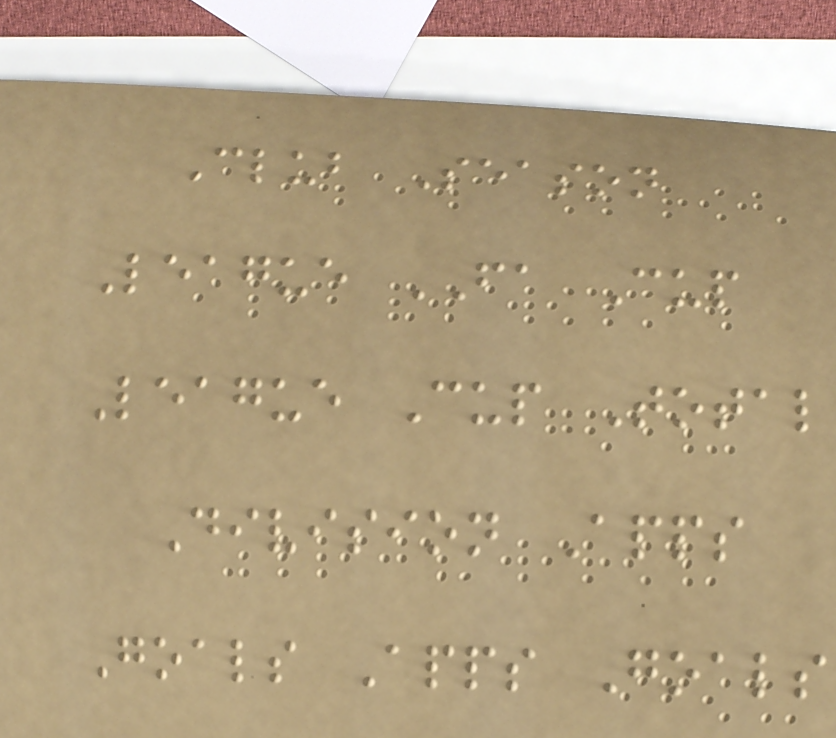Club Season
League FA Cup
League Cup Total
Division Apps
Goals Apps Goals
